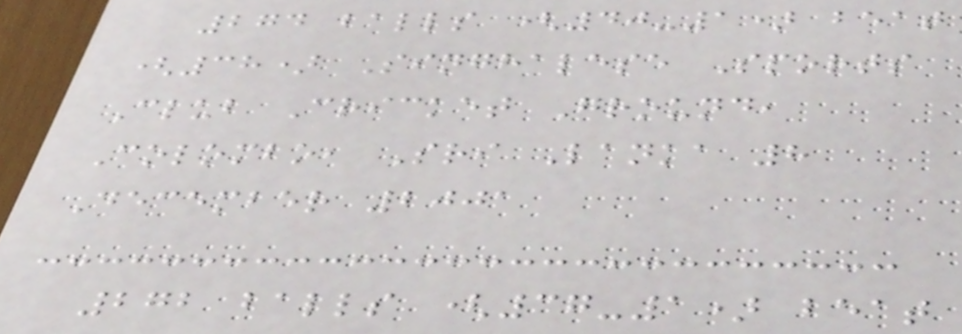274 balls (40-1) beat
(38) Singhalese Sports
Club Cricket Ground,
Colombo, Sri Lanka 8
December 2001
272 balls (37-1) beat
